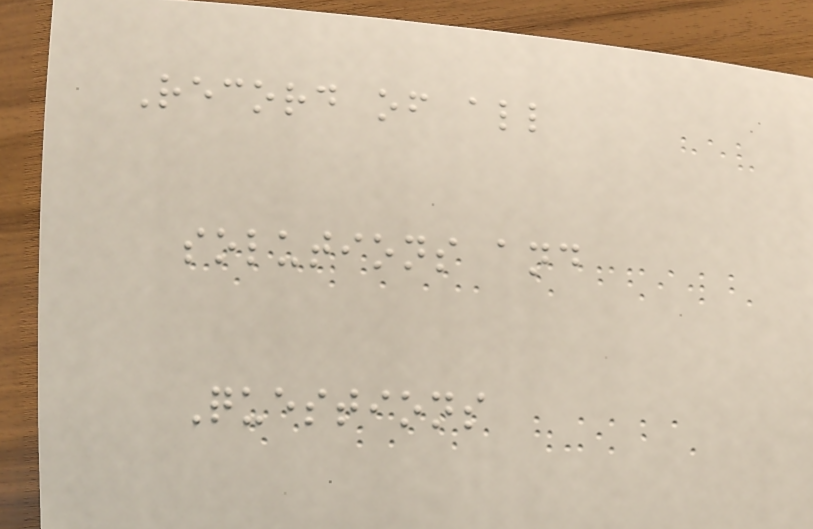Record of all
solutions and
Questions
